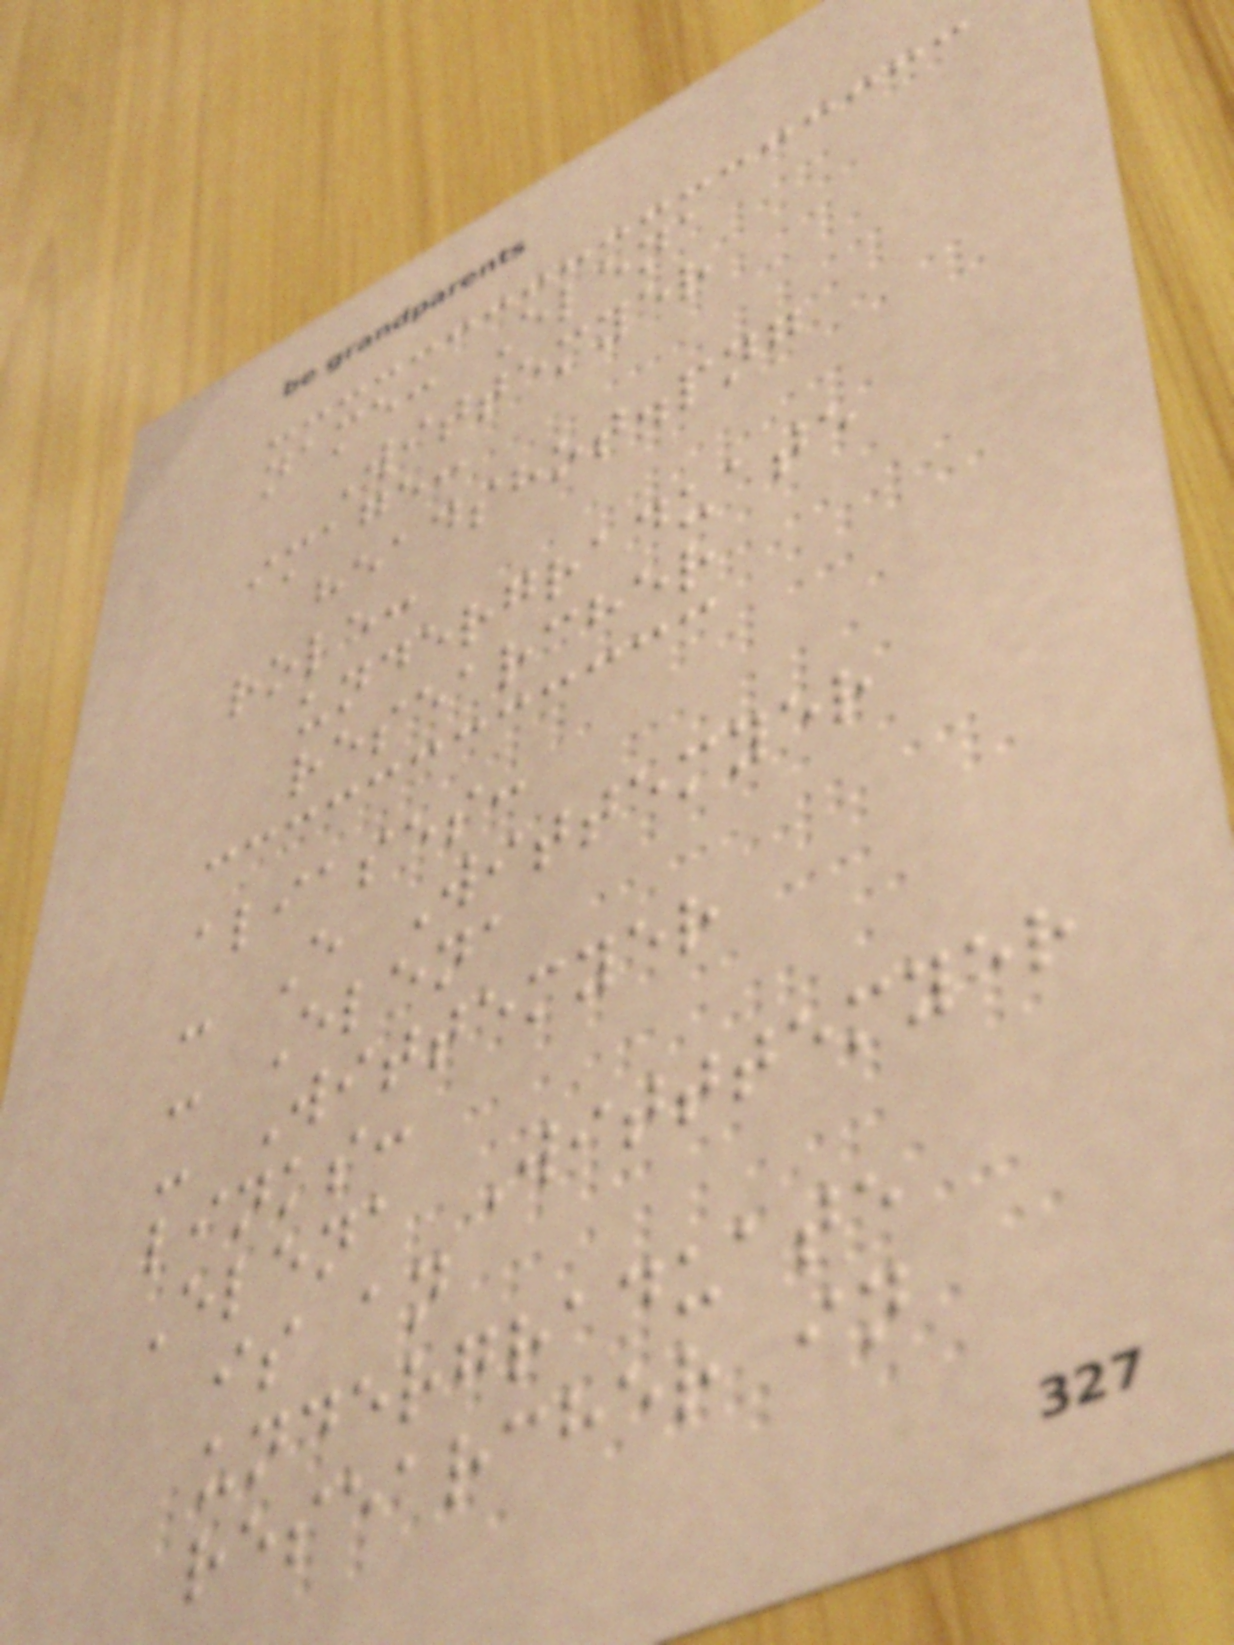name: Elena
Wittemyer
image:
headshot.png
role:
undergraduate
researcher
aliases:
- E Wittemyer
- Elena
- Wittemyer
links:
Elena Witttemyer
is an
undergraduate
researcher in
